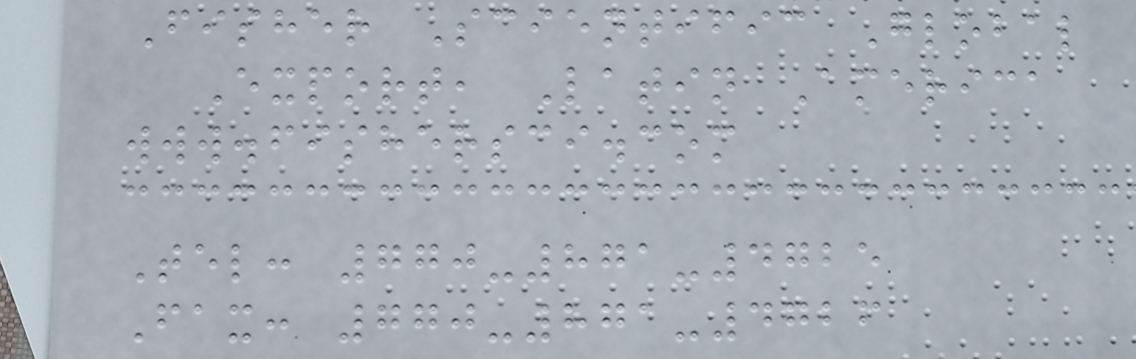Fisher Scientific Global
Export, Latin America
www.fishersci.com
Tel: 770-871-4725
Fax: 770-871-4726
